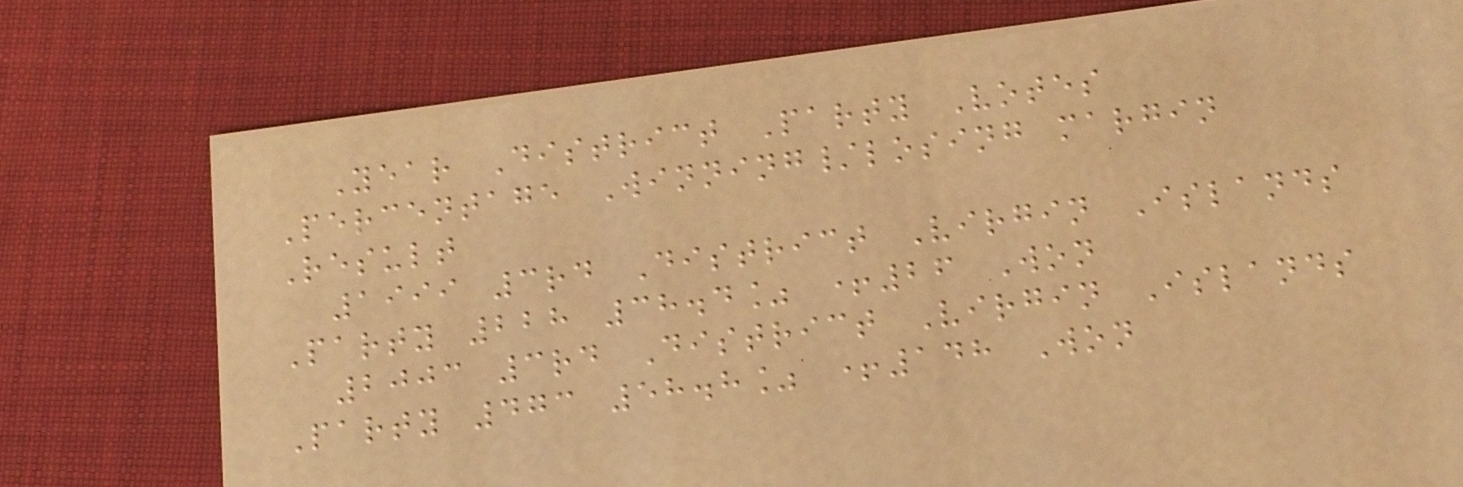Year District Party Votes
Percentage Winning/losing margin
Result
1999 3rd District Virgin Islands
Party 228 38.4% +26 Won
2003 3rd District Virgin Islands
Party 473 58.8% +148 Won
